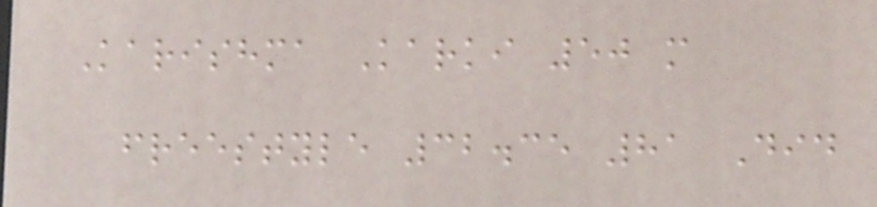Karishma Karki 50 m
freestyle 32.35 81 Did
